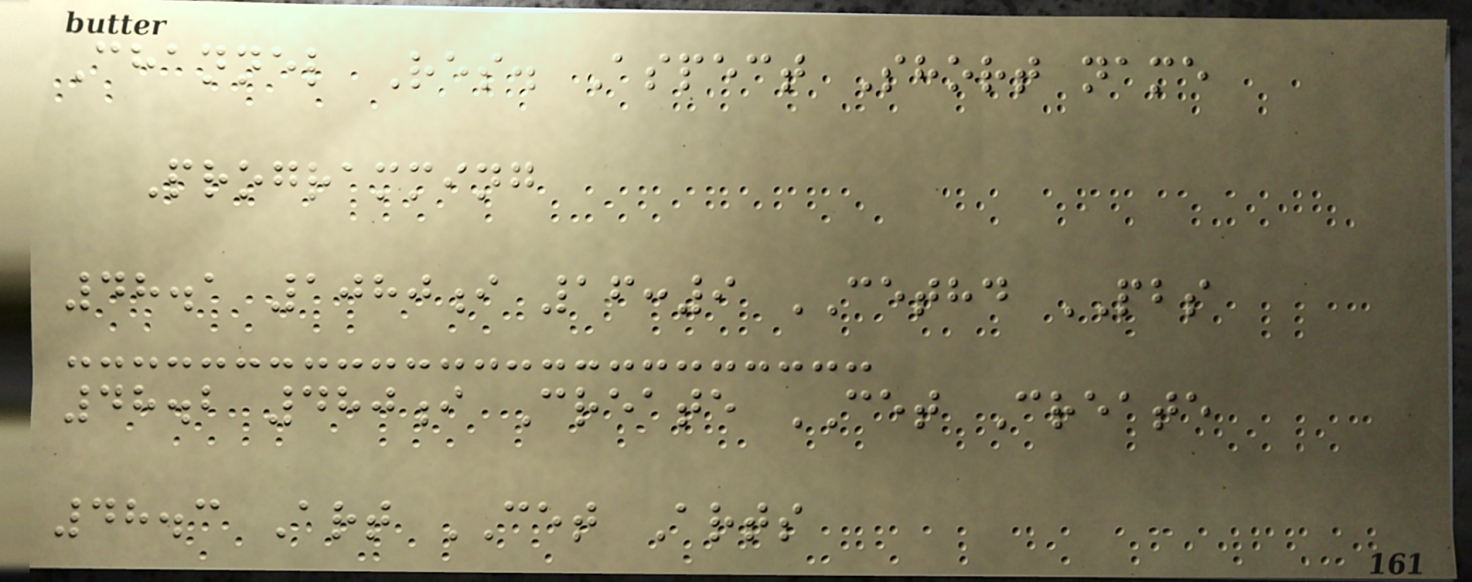Channel Res. Aspect Short name
Programming
48.1 1080i 16:9 CETHD PBS
48.2 480i Create CET Create
48.3 Art CET Arts
